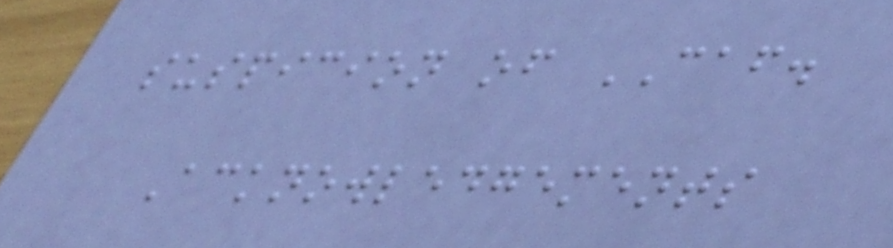suspicion of CAF.
Acknowledgements
